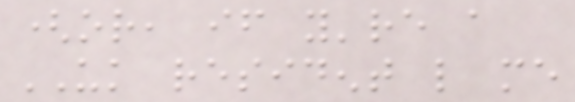(or, if you're a
UK resident like me
